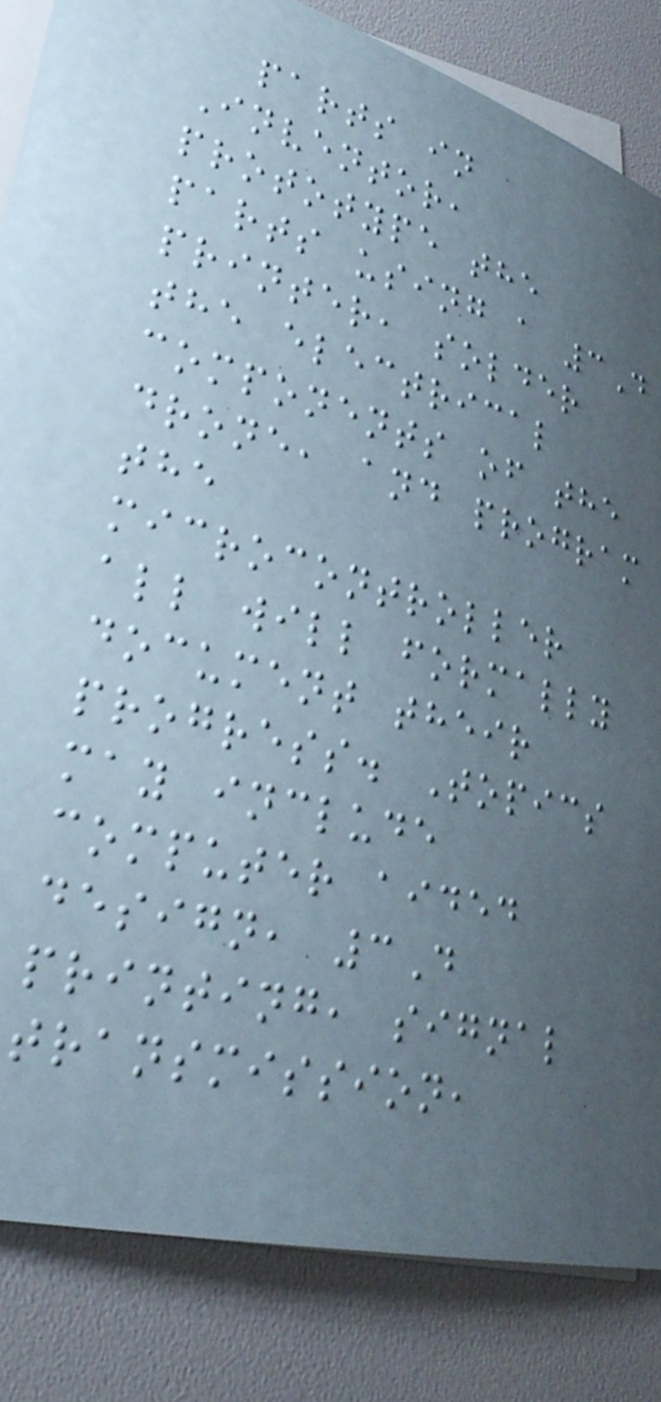parts in
Inventor,
prototype the
parts using a 3D
printer, solder
the electrical
components of the
drone, and program
the
microcontroller
all will formally
document their
progress. Topics
may include
computer aided
design, 3D
printing, signal
transmission,
